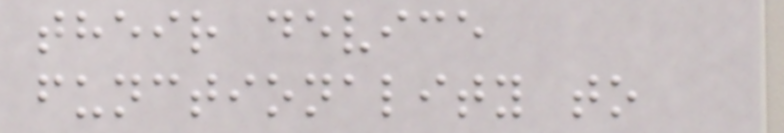their device
functionality to
